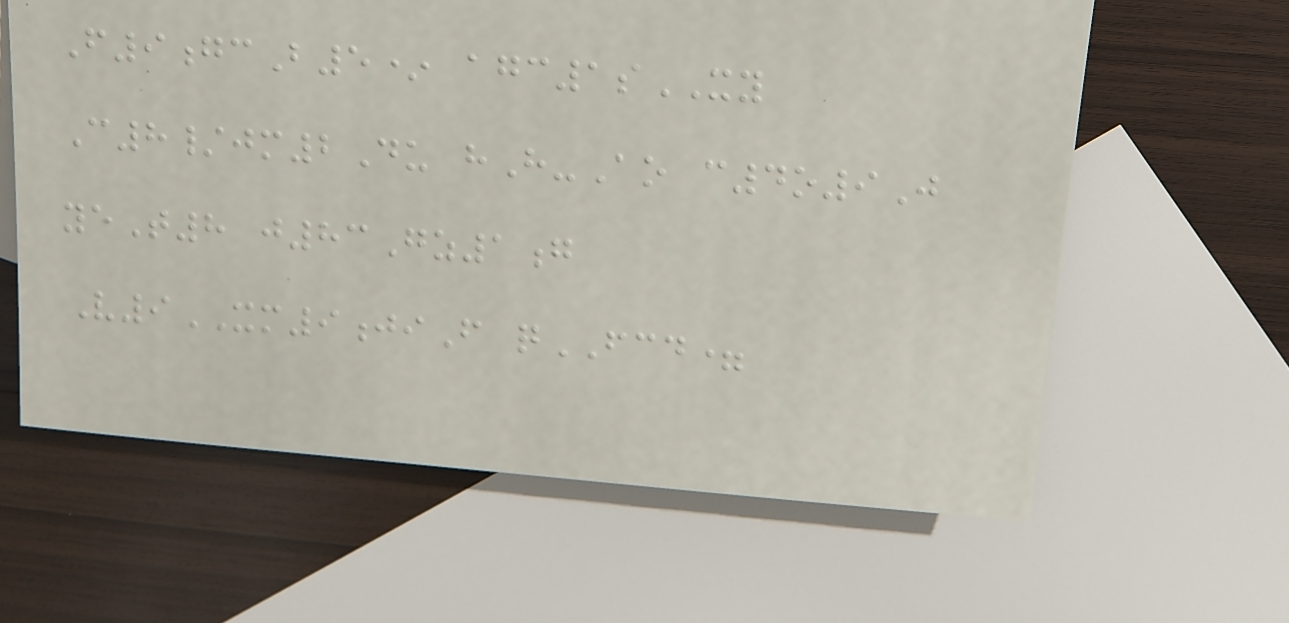F9gcB5* agc1sXY
C8/jm2Du hH-Ao c4o9J
yeT8 j83Gz1g
V9XM9jiF qFCD=
